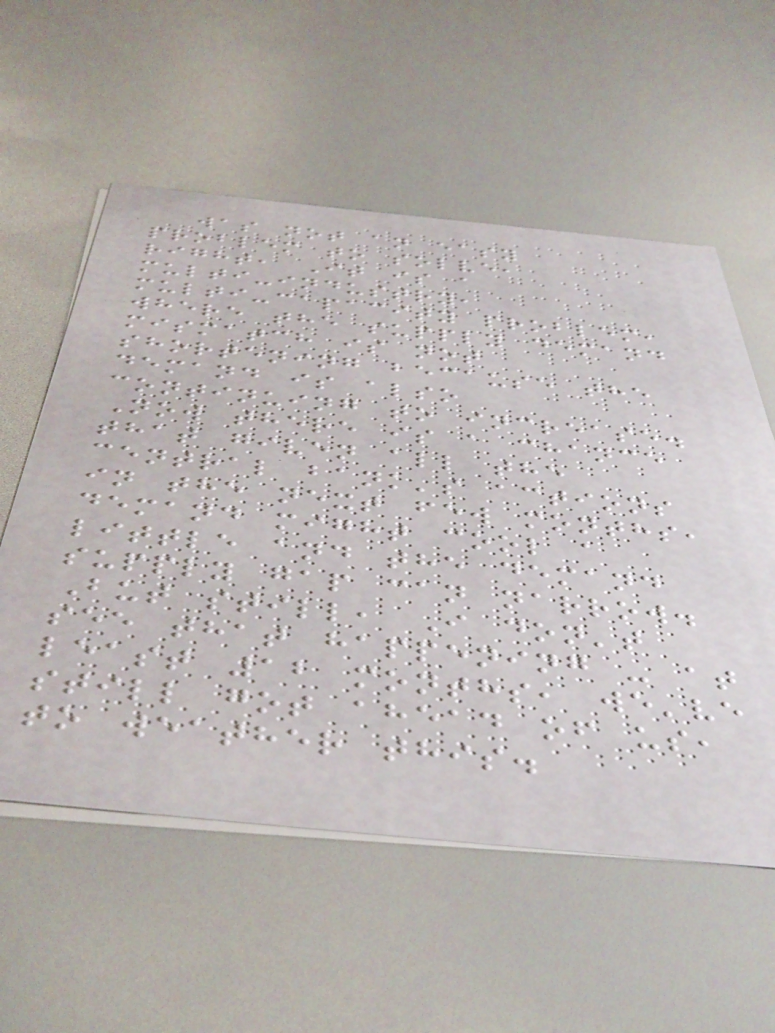was not an easy
problem to solve,
right, It is a
multi-industry,
multi-capacity problem,
where the supply demand
mismatch is not
shortening because the
demand is also
continuing to increase.
Now there is a chance
that given all the
central bank's actions
in the next few months,
demand might cool a
little and the demand
supply gap can narrow.
But still, I don't
see that happening - at
least 12 months, we've
still got ahead of us,
to weather this.
